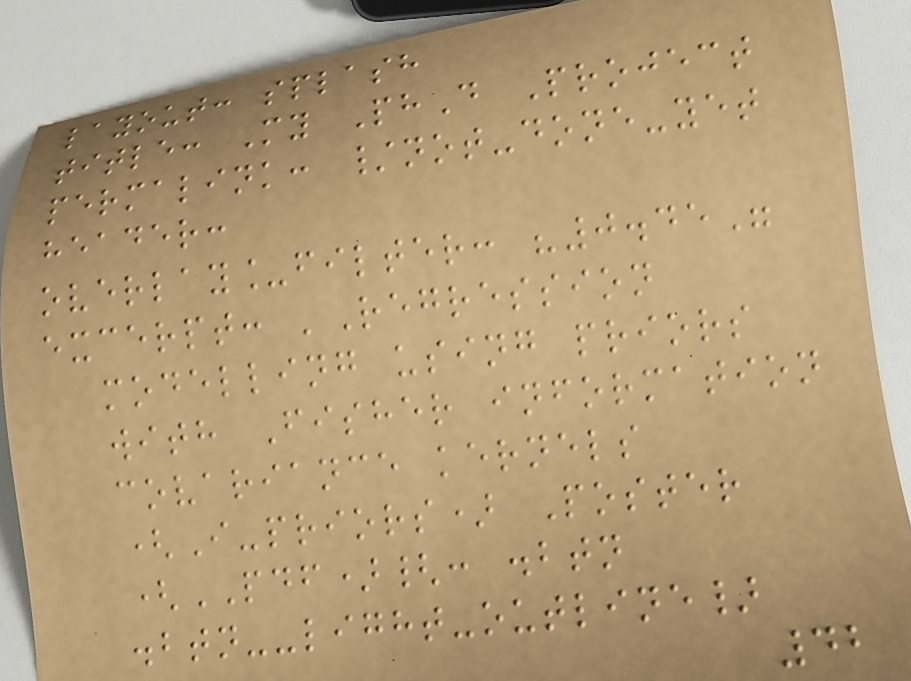layout: splash
title: My PhD Project
permalink: /not-done-yet
header:
overlay_filter: "0.45"
excerpt: 'Regression
modelling using priors
with Fisher information
covariance kernels
(I-priors) Poster
(PDF){: .btn
.btn--light-outline}
42
